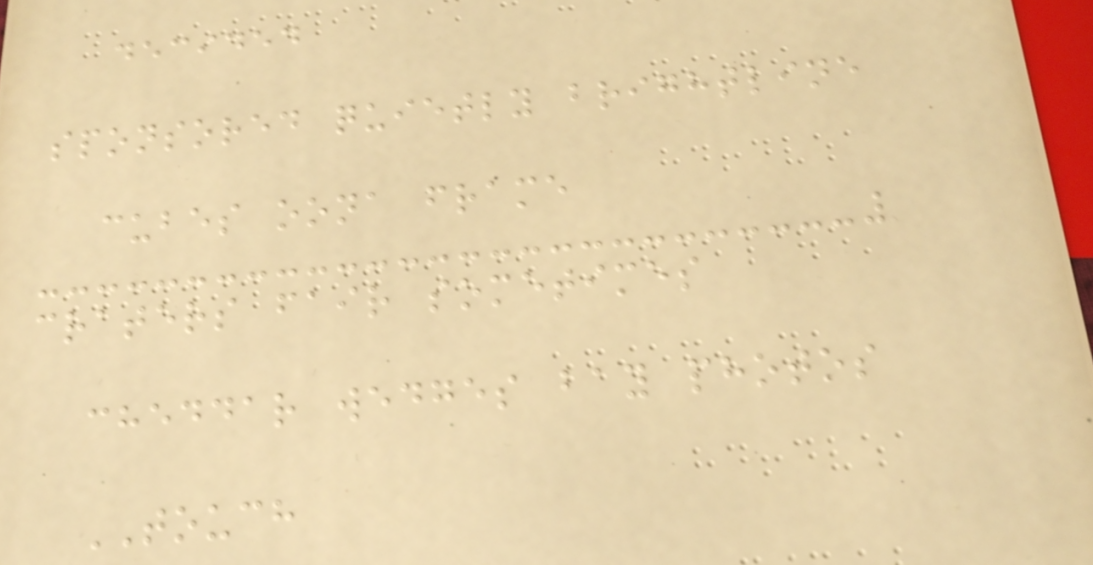decided
sponsored quietly brightline
cubes oona frame
craters fair sometimes
cheddar wedges bay photos
TOUCH
